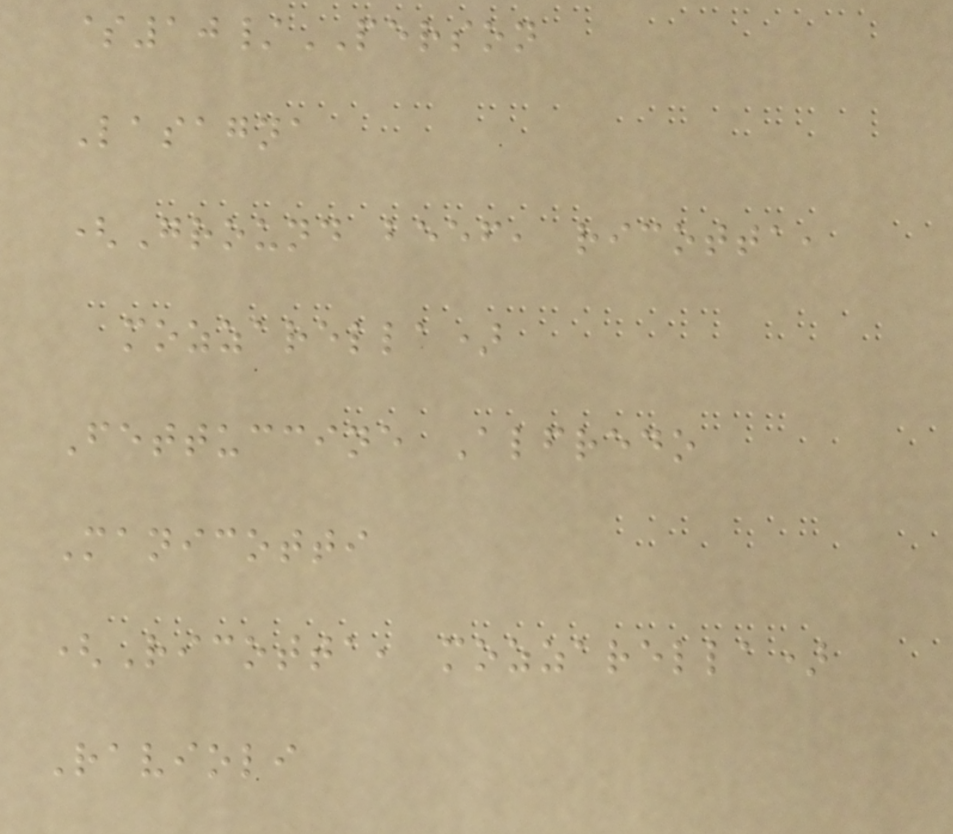$10/PERSON
Lasagna
(Ground beef, ricotta,
mozzarella)
Fettuccine Alfredo
Manicotti
(Ricotta, mozzarella)
Ravioli
